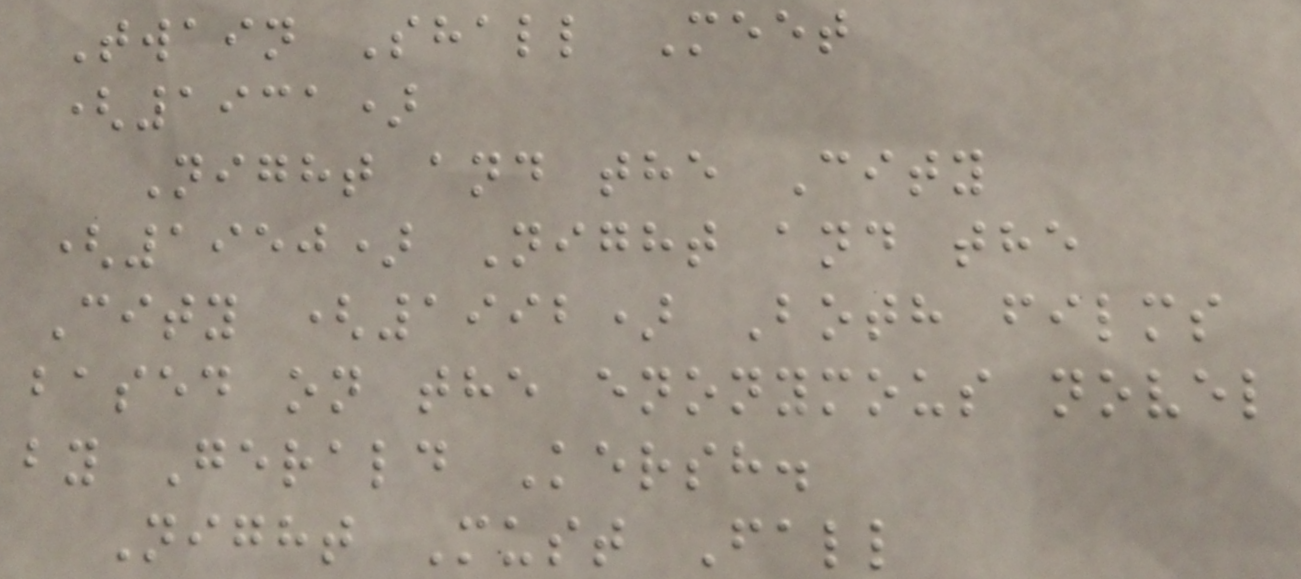Twain Shall Meet
(1931)
Night and the City
(1950) Night and the
City (1992) Both films
based on the enonymous novel
by Gerald Kersh.
Night Must Fall
